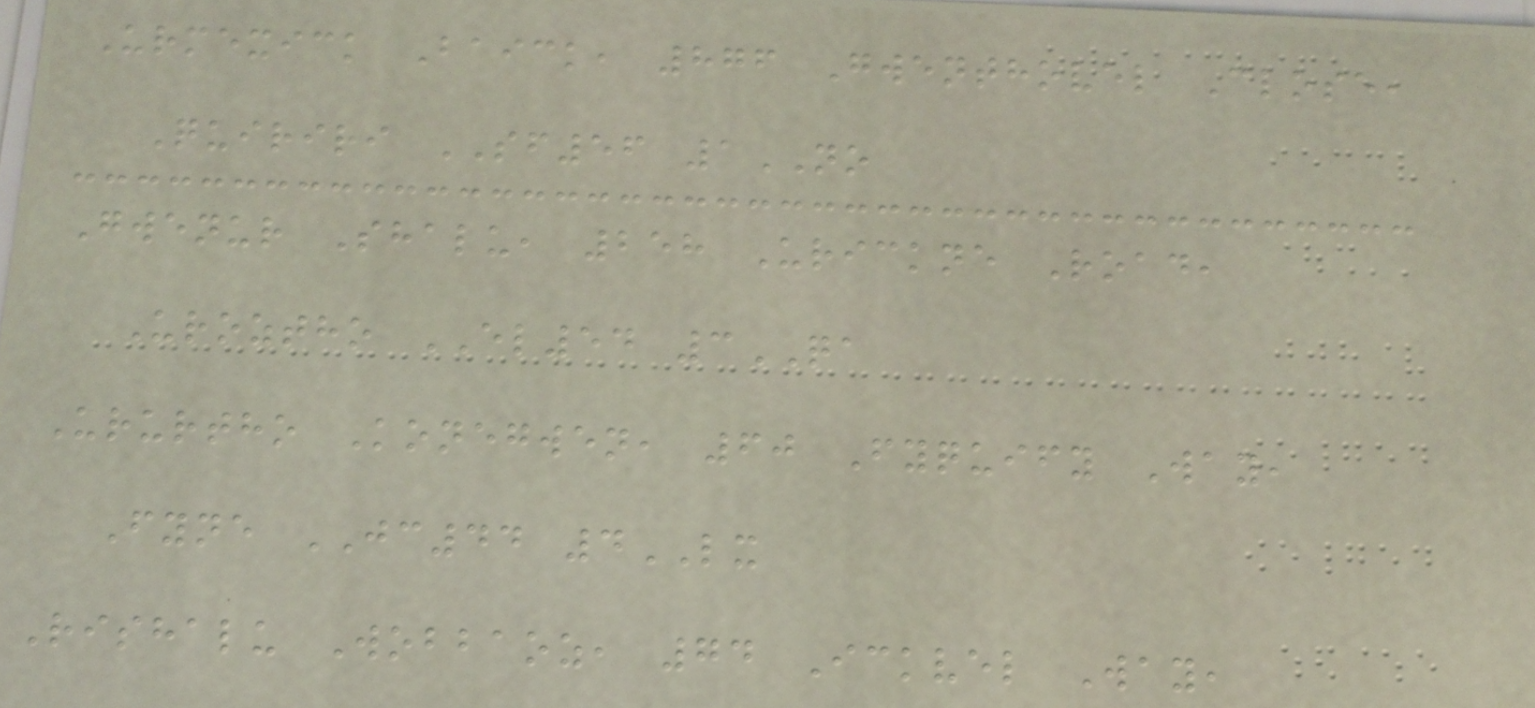Urmexick Baick, 876 Gwenthovel Close,
Quiriri SF56 1NO
Gwenur Shalu, 258 Urickne Road,
Uroztho EL54 3QA
Ururtho Konegwen, 60 Fyquify Way,
Fyne JC44 4LX
Rishalu Wobbaoz, 74 Ickvel Way,
